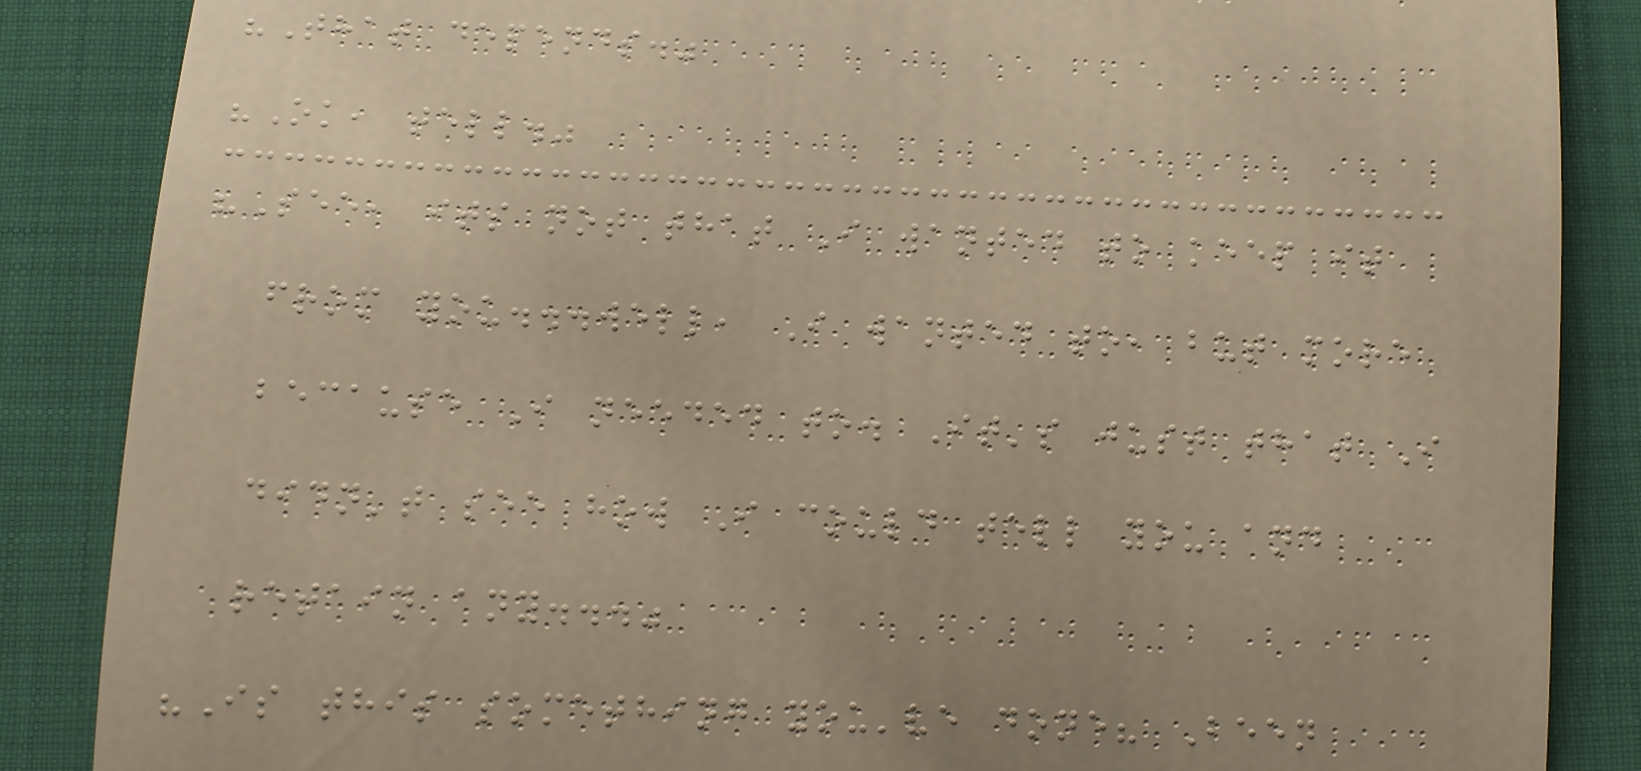"That depends."
"Ok, tell."
"See, its not that I wanted to keep it
from you...well, I wanted to, but more
because I needed to. It's just that I
didn't see how I could tell you and
retain any..."
"Is this something you've done? Been
